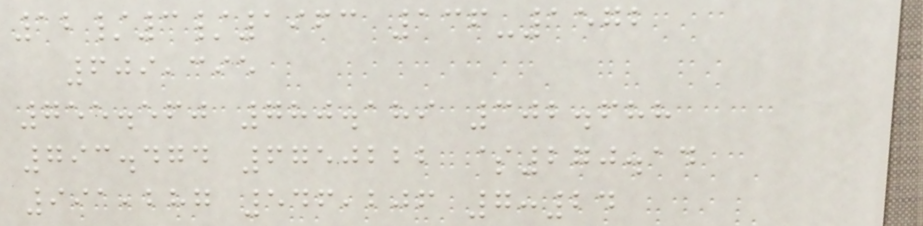12/3/1963 136-1572
609,395
755.560 780.189 302.688
793.474 6750222 $270.14
991,287 546,206 7:24
